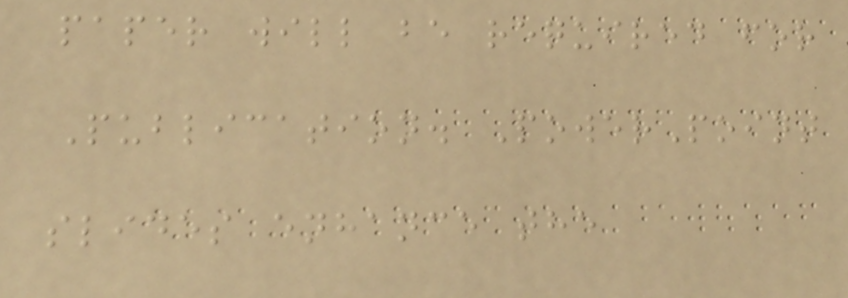paper will be required for
Publication. PowerPoint
slides enhance the
